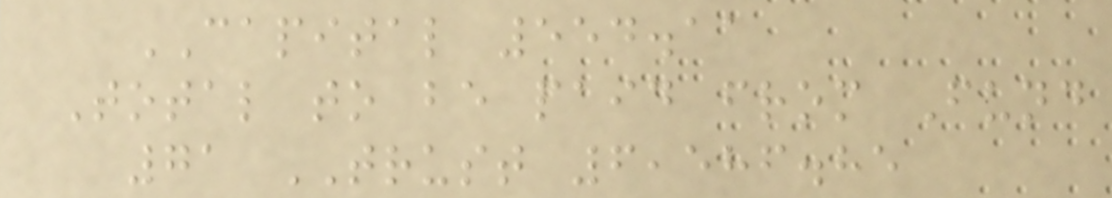CAPITAL 554.11
Total to be paid from Fund
71 TRUST 6,586.85
